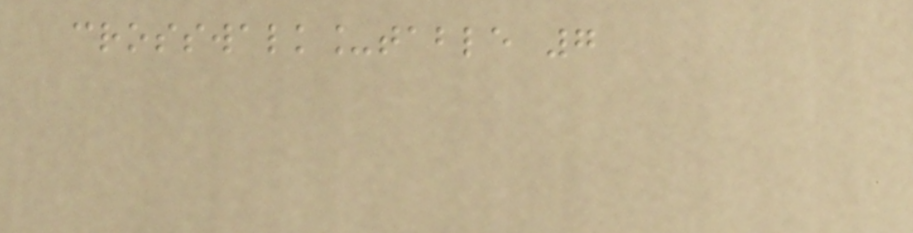crosswalk_table 7
